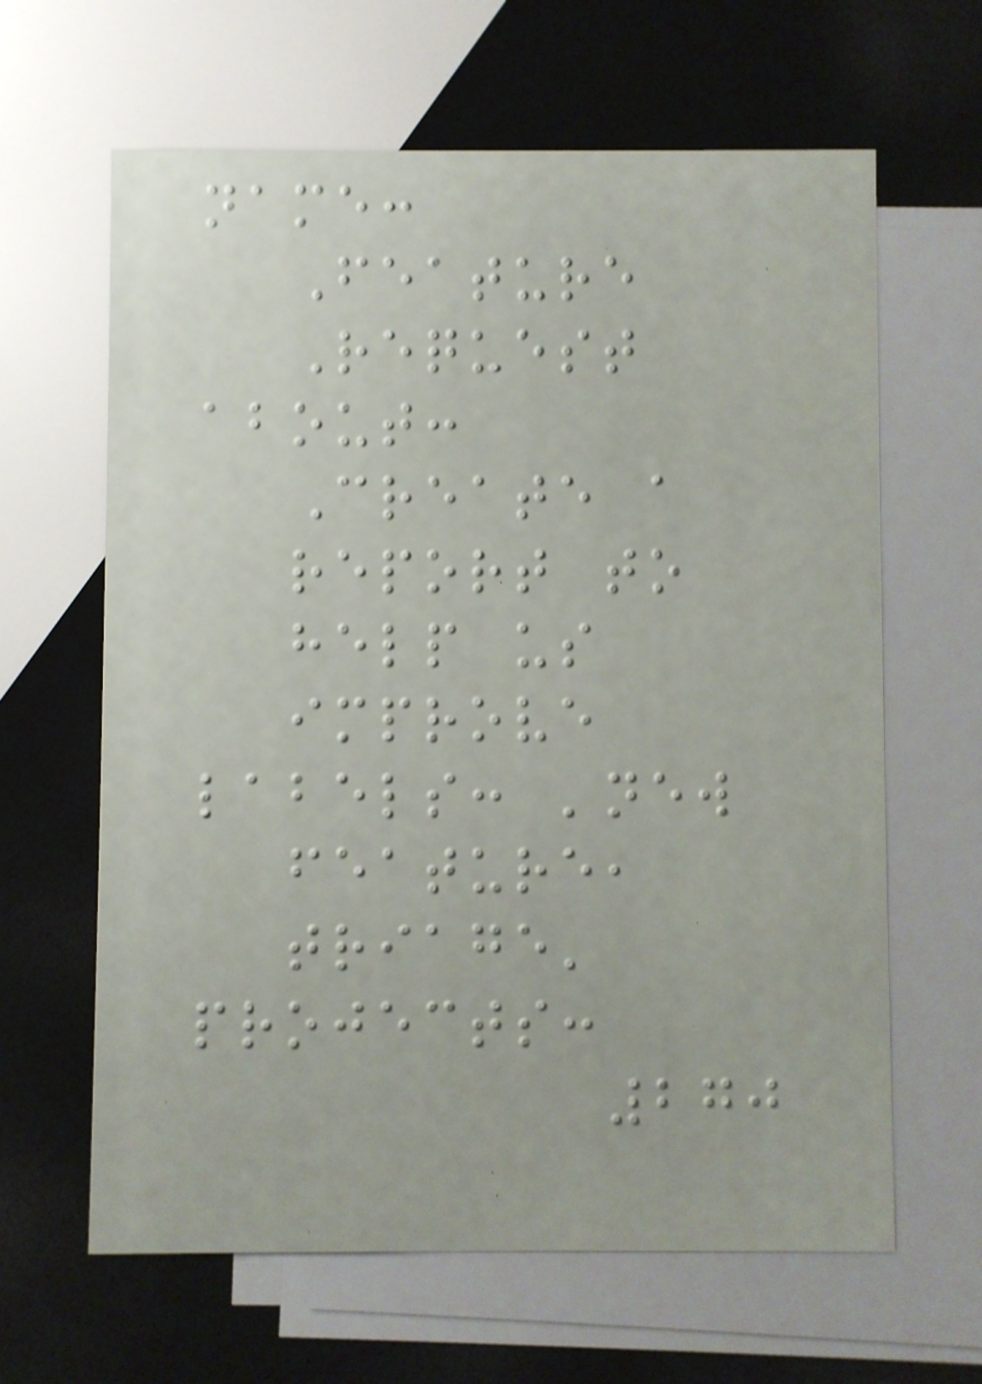name:
Feature
Request
about:
Create a
report to
help us
improve
labels: 'new
feature,
triage'
projects:
270
